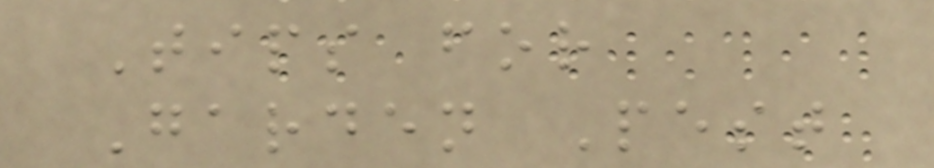Tips for
Garden Pest
